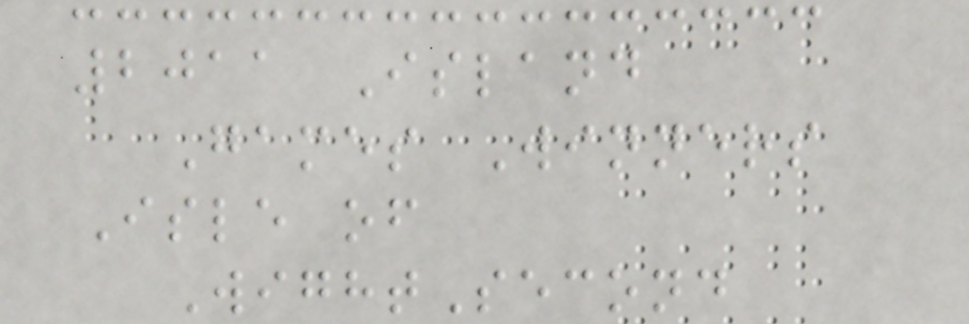2011 Island
Games Winners
Isle of
WightSecond
